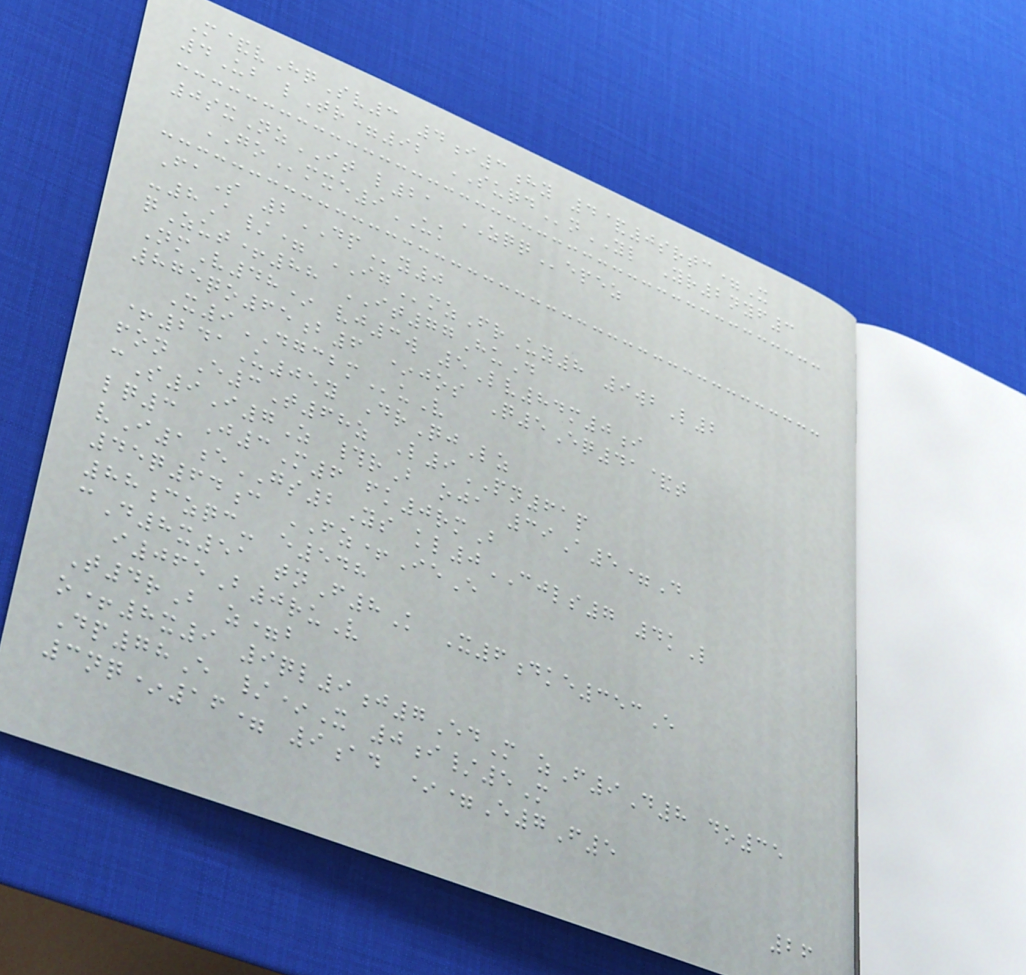M&vHqSv3 4i3hy 4&0srtc=X
4Ub lTr=92 SUQDnYL Yr2nyf3
0sxNzIT l21 ZQQepez
GOmxe9UK
FaS 2DPy0
-8A/= IGmzFrUy8 9wbL2
qZut+88 IT77HuD
NmV48* vj3w 5Lv84m0i
875qo65b6 *jos Q5Eq41&t
X9DGCBMuV
+241U05y DrQjLz
fon E3T68z L9PN61p
cS9I7Z #rB oja 39A5=D
lq3 J3M6 fk0rmB
vI1eGS2Ys kl0CJLS7 4kL
45q64c FZ+IeE
88czqc- e548
cD8x51 tnF8K X6dke353E
i065B0ruV
T4rB z=b
o+8x9 9ql9j7EdM zF9D8 do35
Dp78E /*X 0i/5M
3nq*16= 9ad *=E7F5
26
